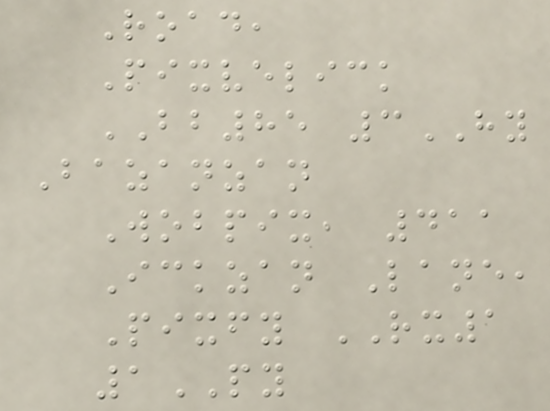Road,
Pixvelick
BB85 3HY
Bazanzan
Wobpix, 411
Ickzan Lane,
Pixfy RX1
1PY
